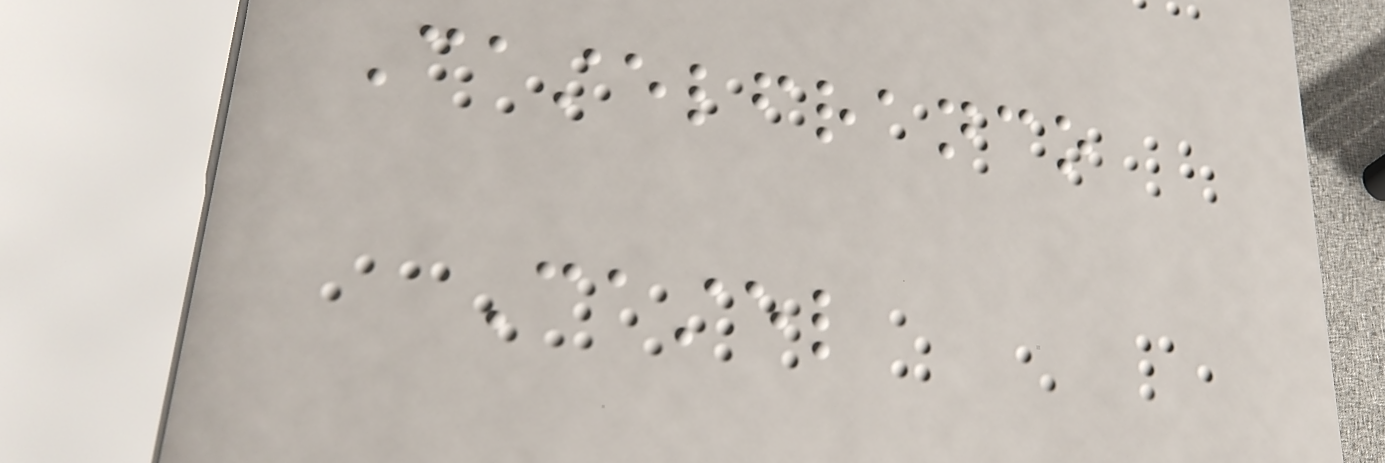Castelfranco
Castel
